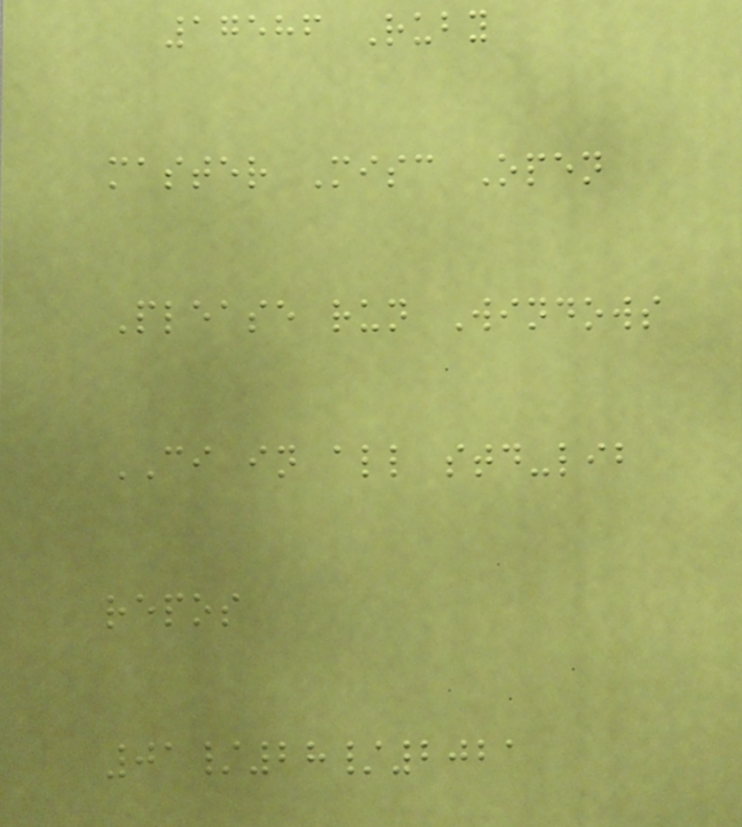17586 Ruby
master Misc Open
Please run Windows
CI in all std-lib
repos
01/28/2021
